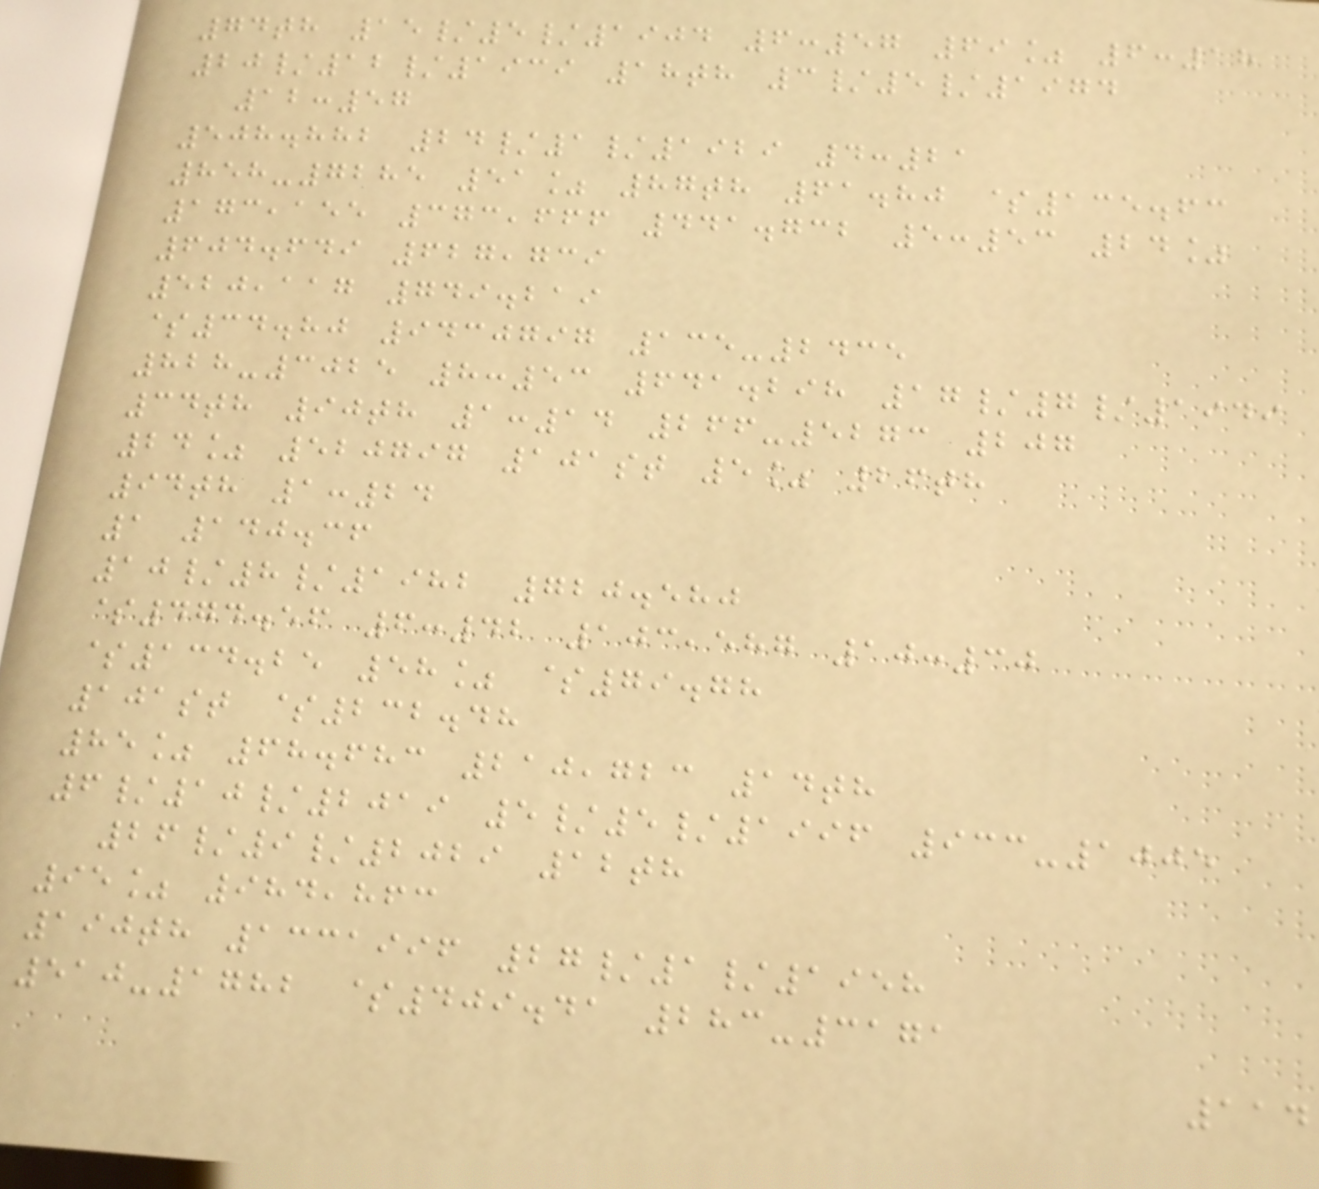74th 15/5/1904 6:57 69% 6:18
20/12/1939 18th 3/5/1974
12:57
508.882 24/1/1929 4:21
858-7285 51% 87th 61.80 $135.63
173,155 373,666 441.732 5:53 24%
604.649 627,739
520,117 749.219
$34.80 9430797 135-2435
828-3025 8:53 641.298 17/7/1949
34th 90th 1:14 266-5273 207
24% 520797 101st 5% 26th
94th 1:24
1 140.36
10/8/1982 720.580
$474.56 6:42 103,587 10:30
$134.25 58% $79.78
101st $232.48
85% 68.683 210,723 14th
6/10/2019 5/5/1996 933-1005
26/9/2029 12th
95% 984,863
190th 1331996 27/1/1958
510-1782 $409.41 283-3171
114
